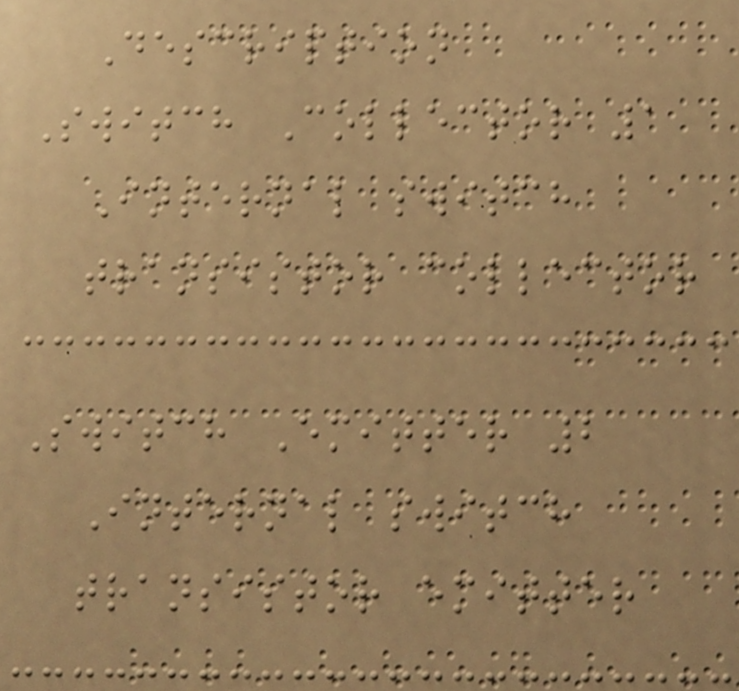Description
Switch Collector 1
Internal switch
transistor collector
Switch Emitter 2
Internal switch
transistor emitter
